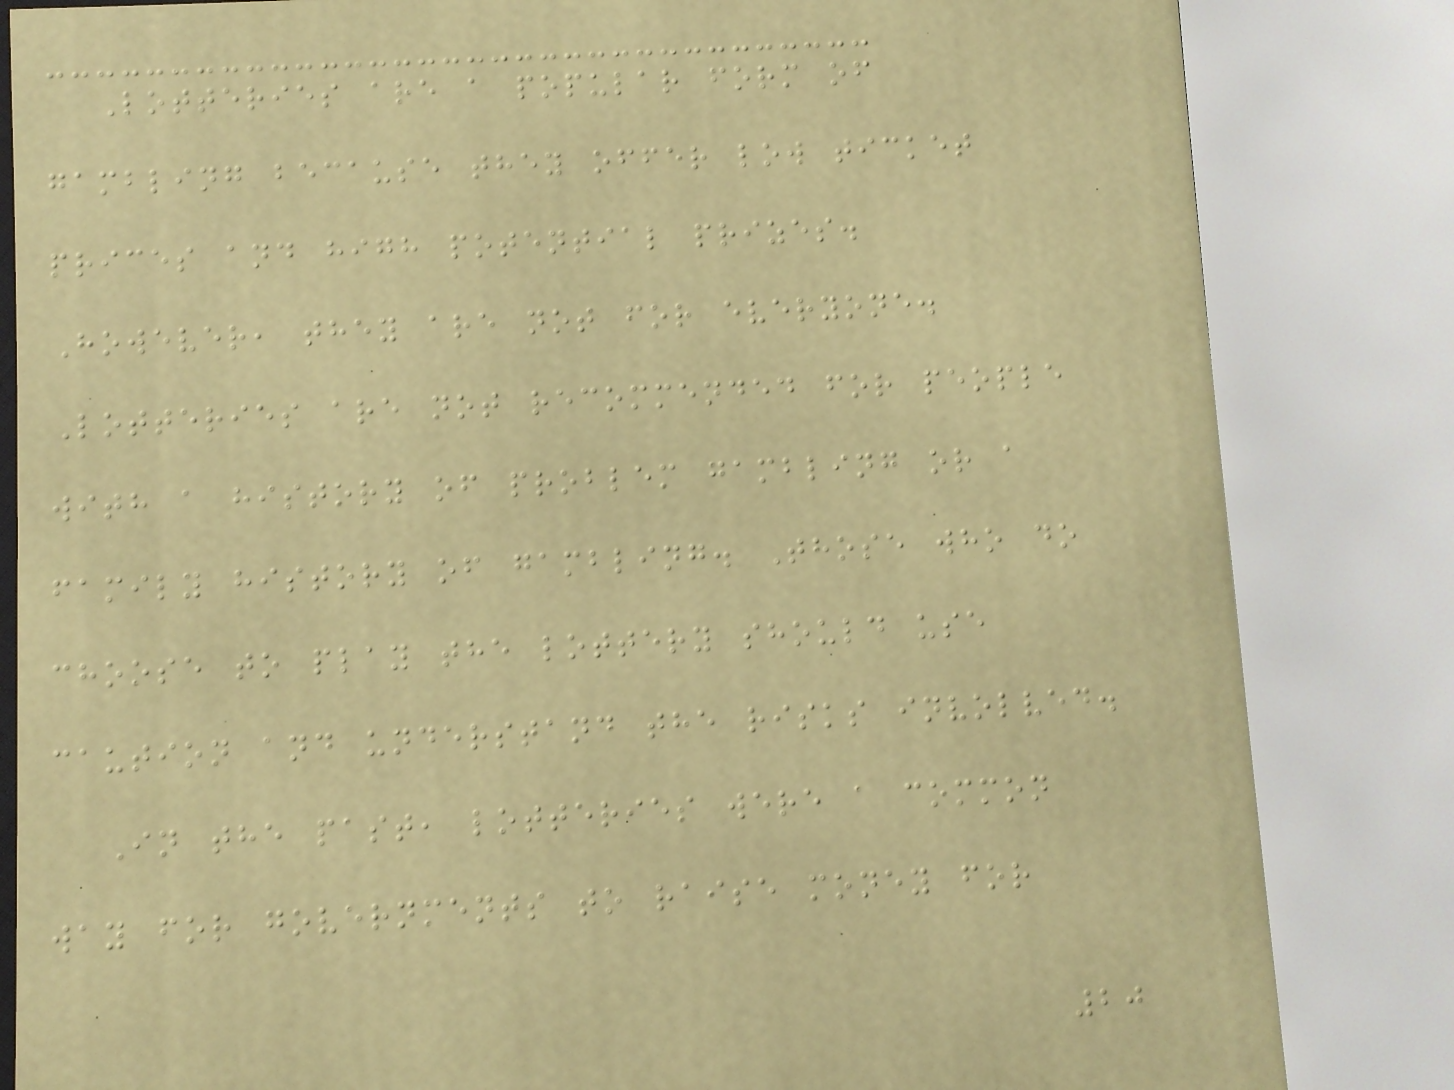Lotteries are a popular form of
gambling because they offer low ticket
prices and high potential prizes.
However, they are not for everyone.
Lotteries are not recommended for people
with a history of problem gambling or a
family history of gambling. Those who do
choose to play the lottery should use
caution and understand the risks involved.
In the past, lotteries were a common
way for governments to raise money for
20
